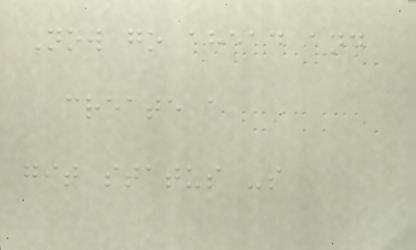Now go ahead and
create a
git status -s
